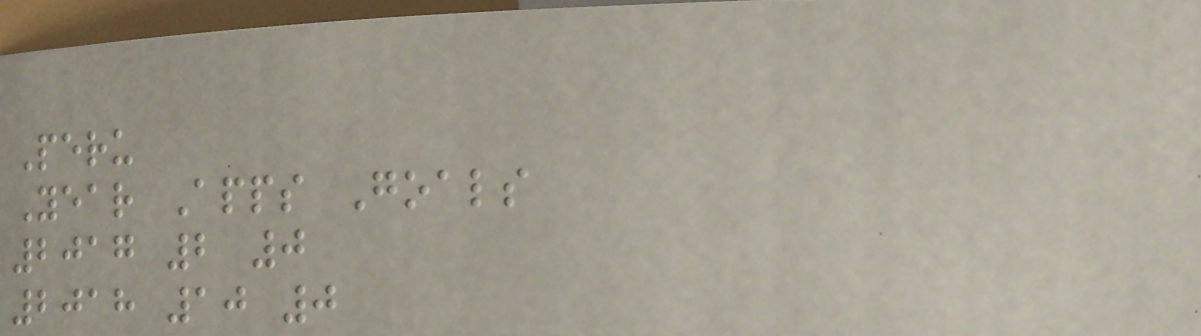Peru
Year Apps Goals
2017 2 0
2018 10 0
